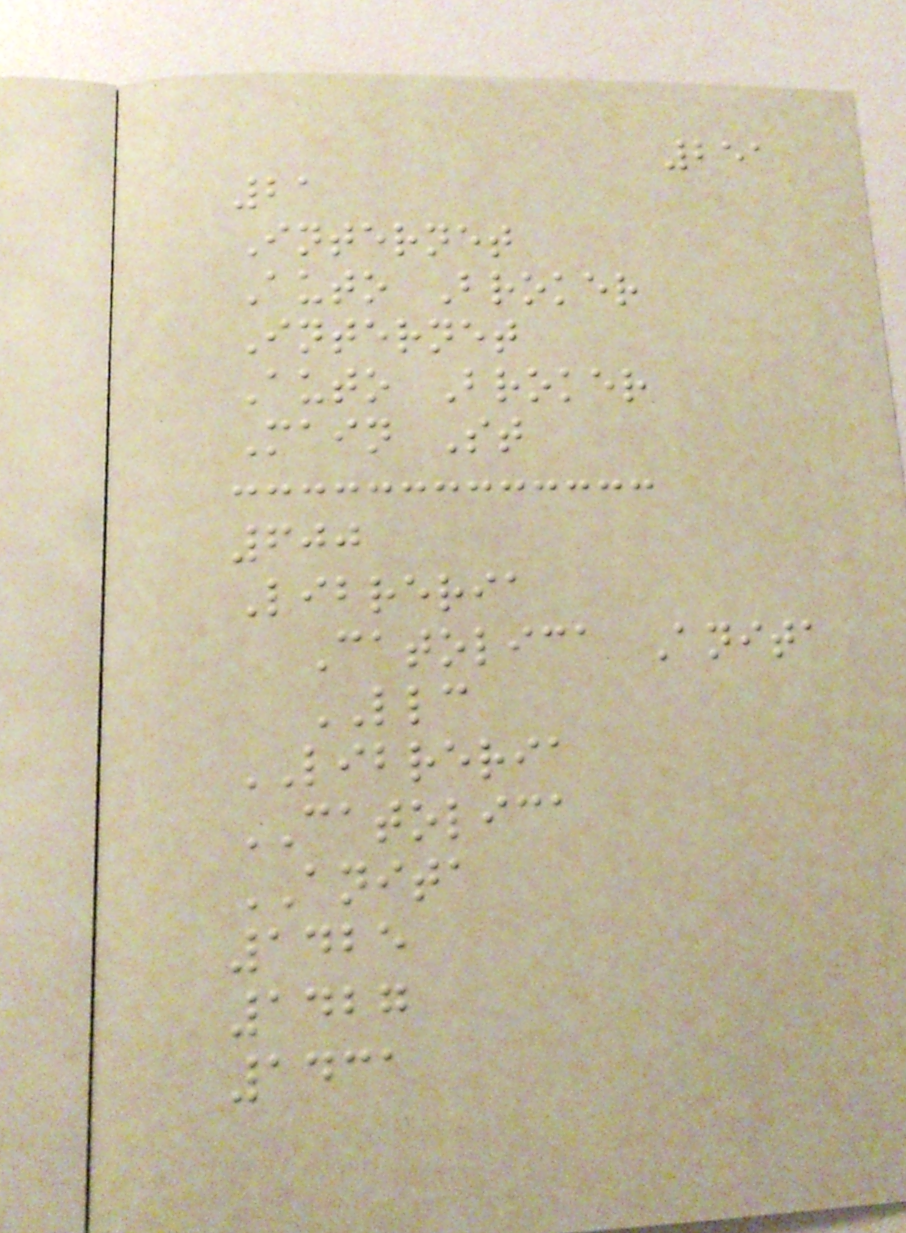251
21
Internet
Auto Broker
Internet
Auto Broker
Main St
600
Libreria
Catolica Anita
LLC
LIBRERIA
CATOLICA
ANITA
1425
1427
1431
